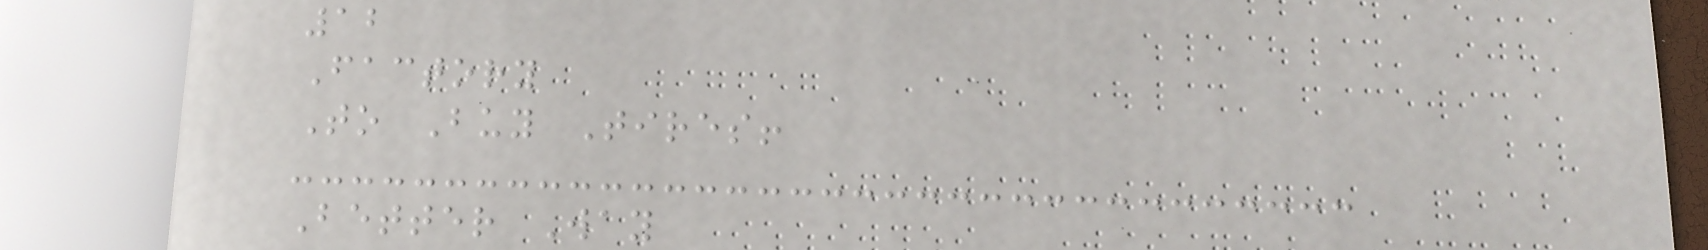12
Factory
To Buy Tires!
Better Way
